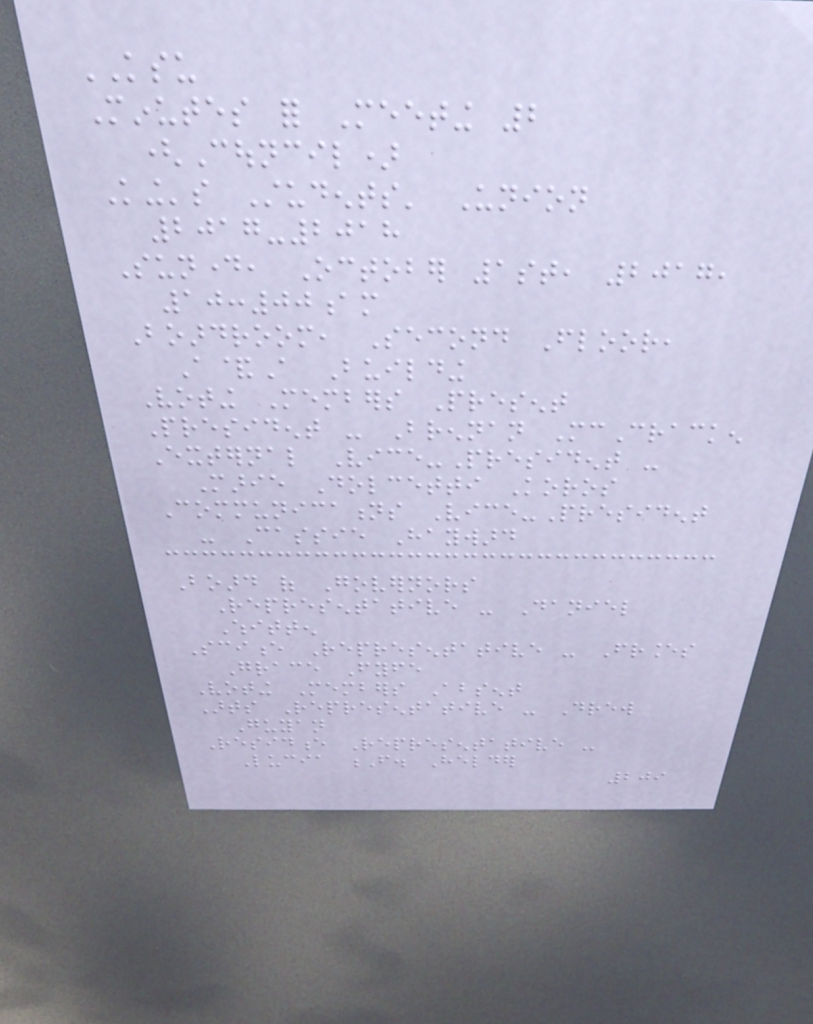KSU
Minutes for Meeting 2
(Council)
King's Students' Union
2017-2018
Sunday, October 1st, 2017,
10:00am
Boardroom, Second Floor,
A&A Building
Voting Members Present
President - Brennan McCracken
External Vice-President -
Marie Dolcetti Koros
Communications Vice-President
- Cassie Hayward
Board of Governors
Representative - Daniel
Whitten
Science Representative - Frances
Grace Fyfe
Voting Members Absent
Arts Representative - Drew
Guyan
Residence Representative -
Lucia F. Helder
209
